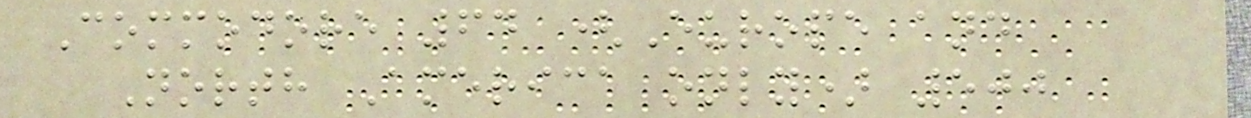Commodore 64 (Europe and
North America only) 500
